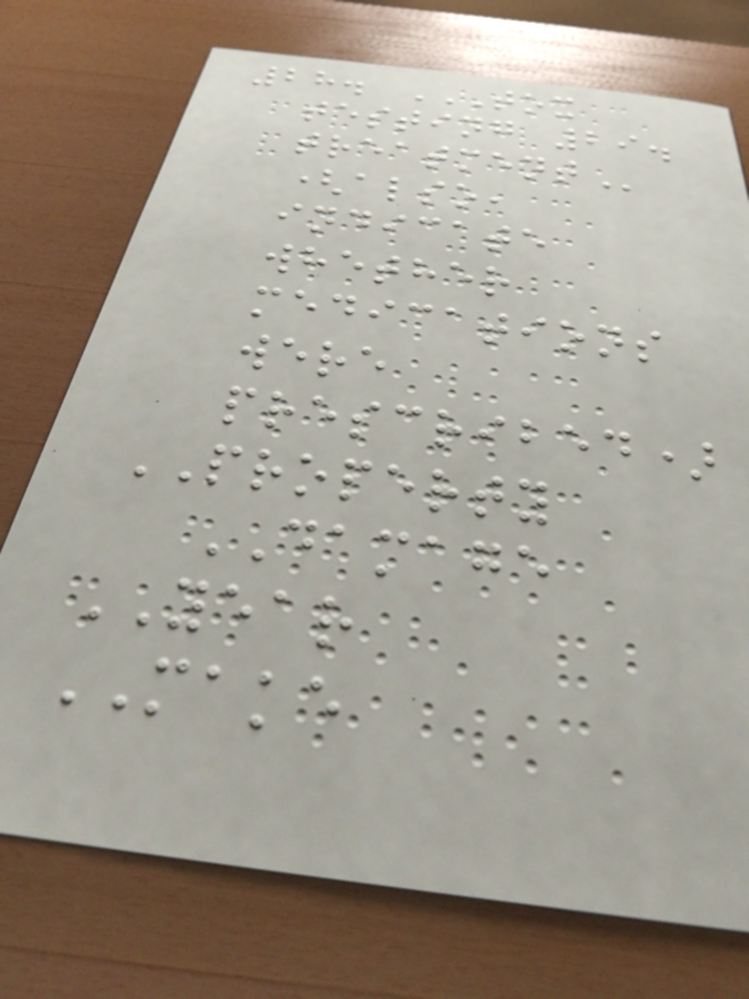28. TOX
TESTING 29.
TREATMENT
(also,
indicate
whether
medications
were
prescribed)
PROPERTY
DAMAGE
YEAR
MAKE
